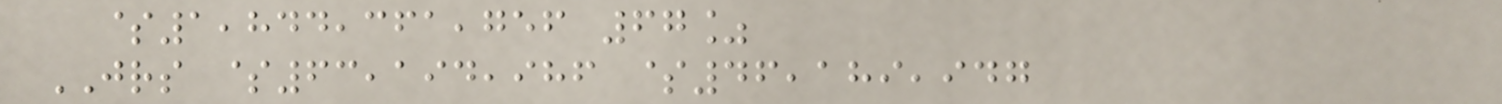$1,844,361,756 67%
JRS $63,194,986 $46,189,947
